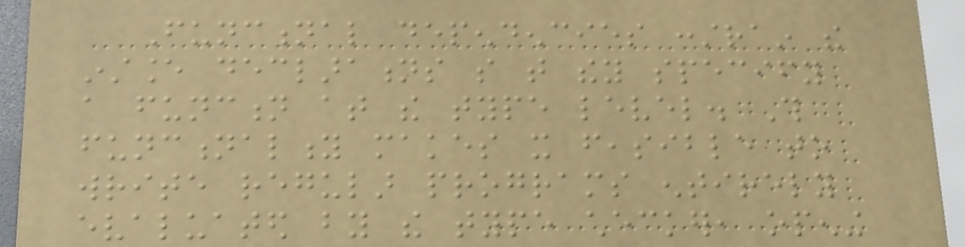Functional dependencies constrain the
instance declarations so that they specify
a function at the type level. This
functionality makes it feasible to
write regular programs entirely
evaluated by the type checker, opening
